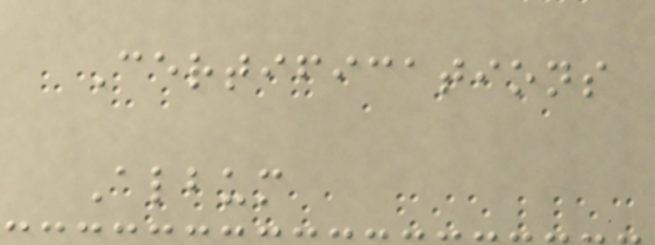Certifications
Album
